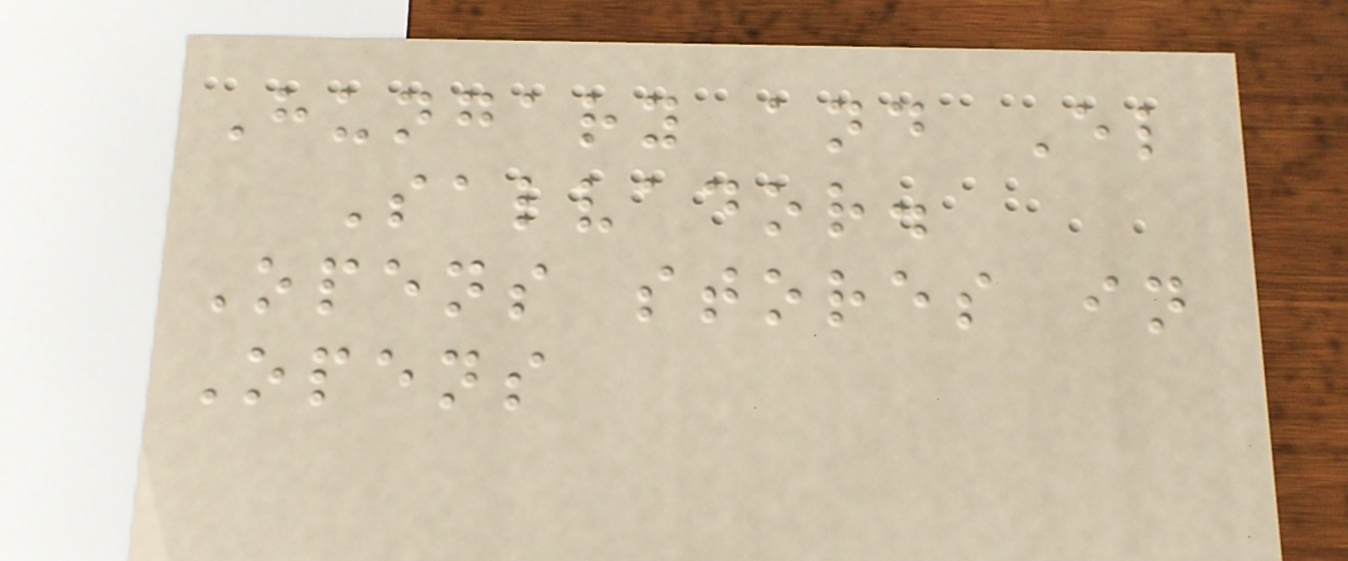Hungary and El
Salvador.
Opens stores in
Opens
